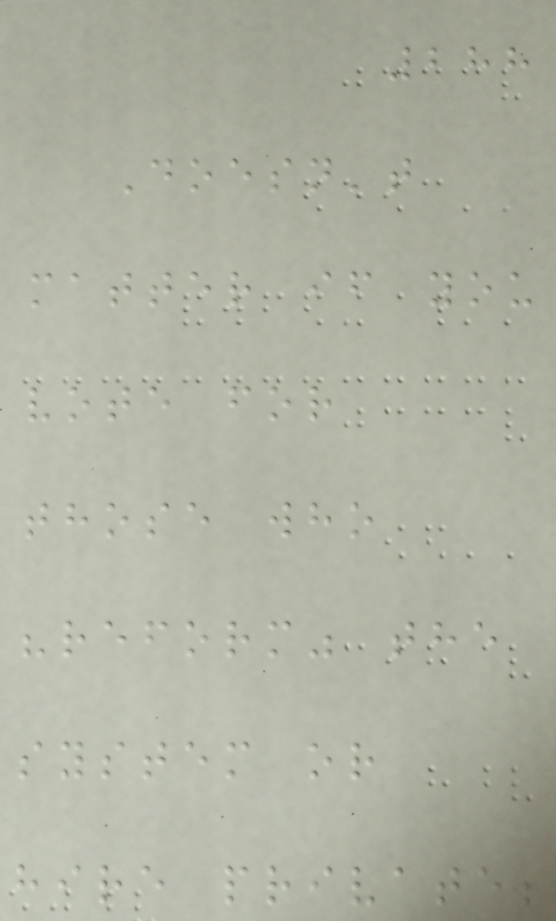288
Doesn't
matter if you
vote for
those who
"reform" the
system or
hire private;
